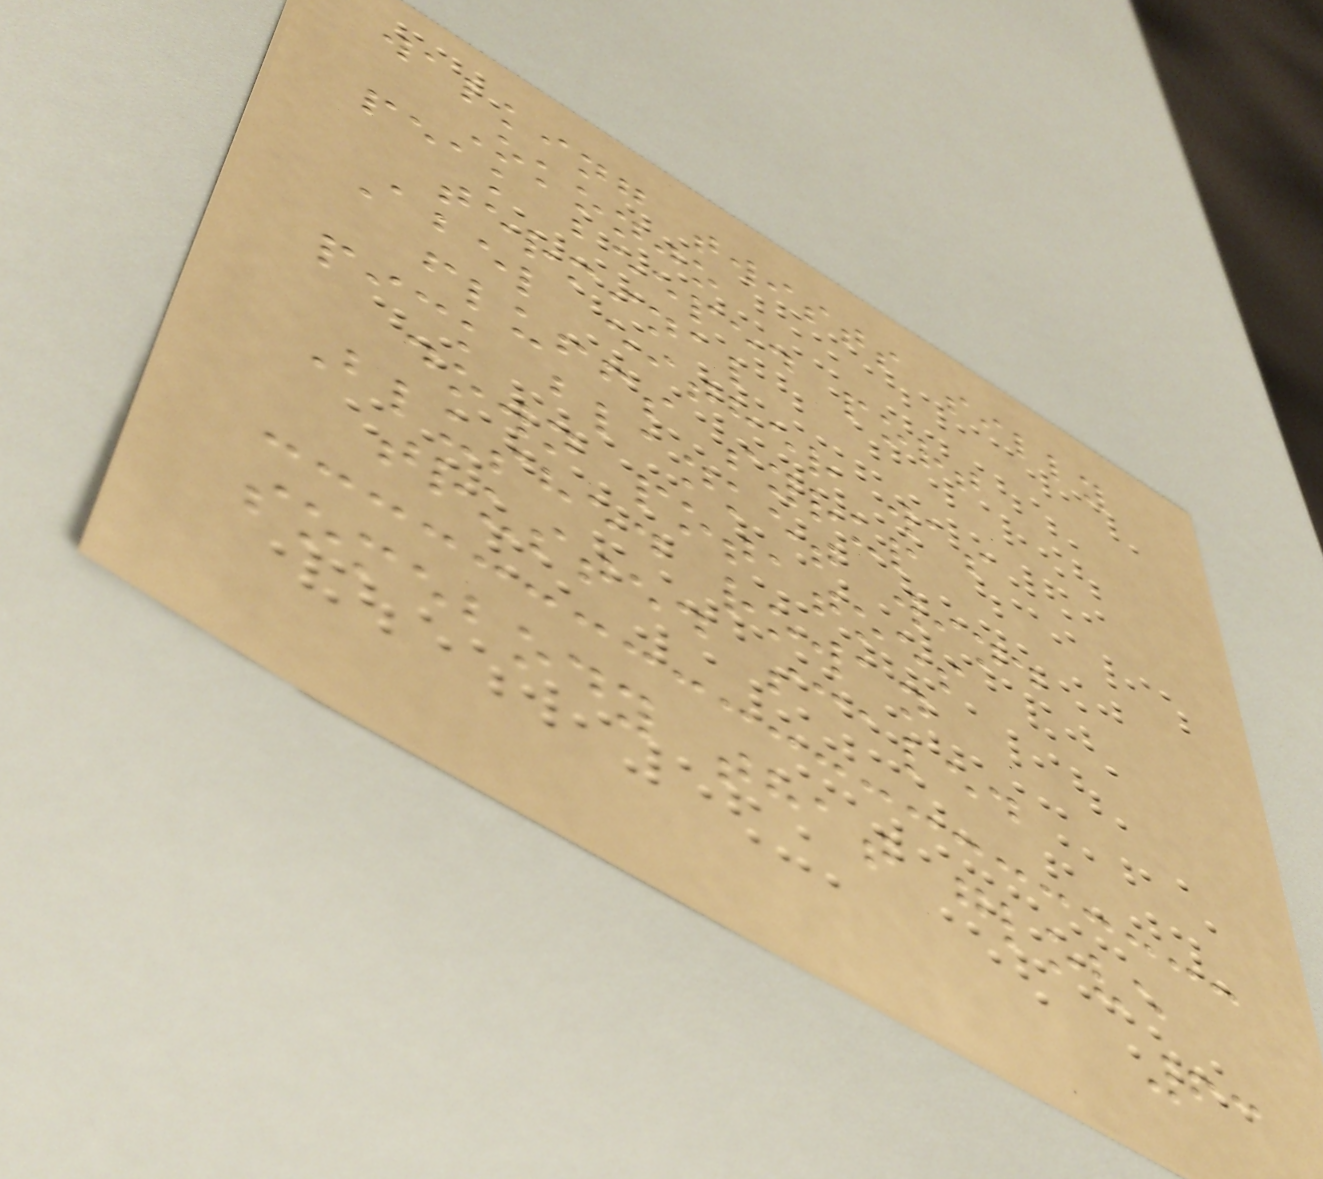walking twists silly
Okonjo
peak beeped port
terminal
Abel either was
fluffs syrup
pick blanket wind
down potatoes
Blushed rowan
trusted scaled
somebody that glove
63
